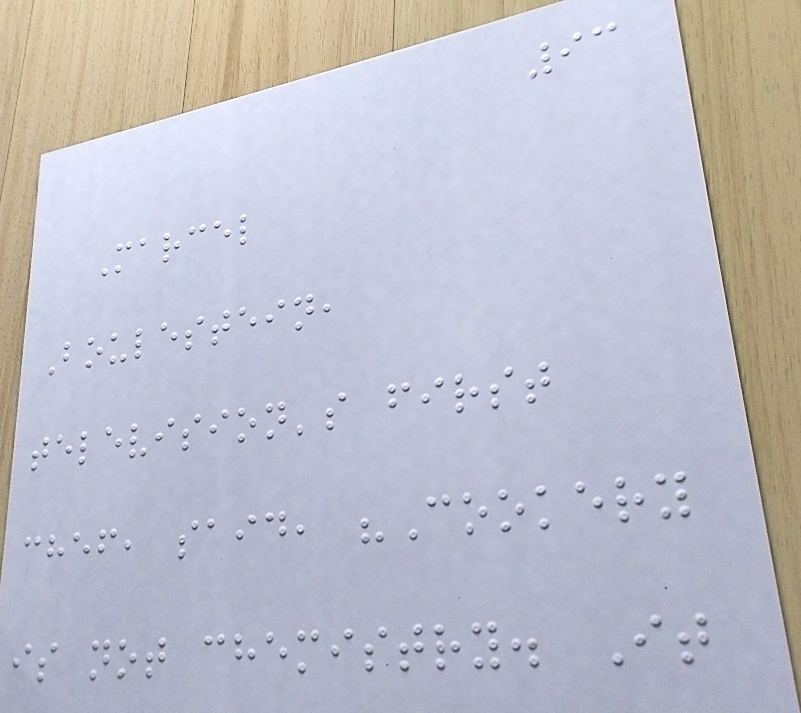93
Marcel
Boulestein,
television's first
chef, said, "Cookery
is not chemistry. It
